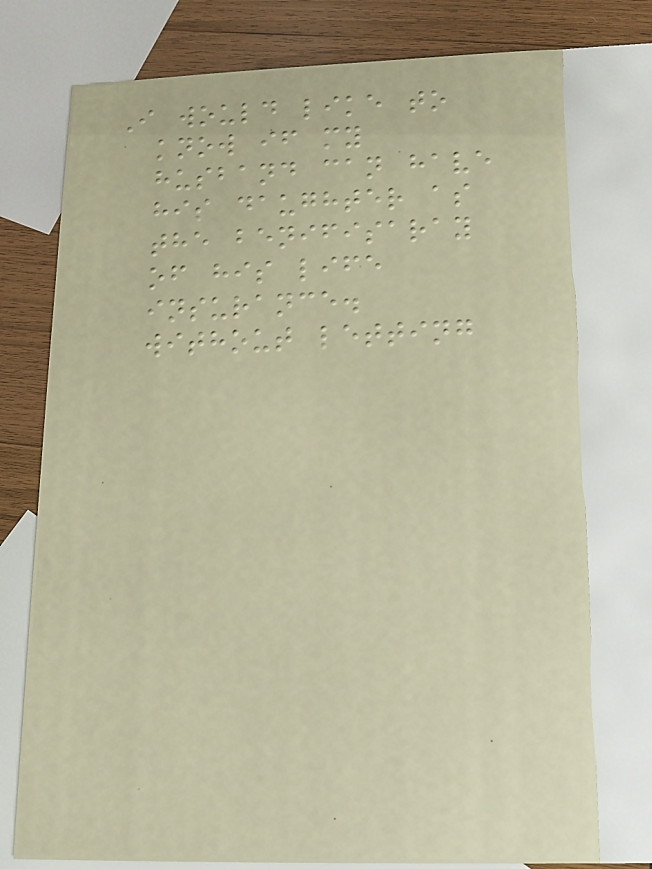I would like to
know if my
husband can have
his daughter as
the benifisaray
of his life
insurance.
without letting
